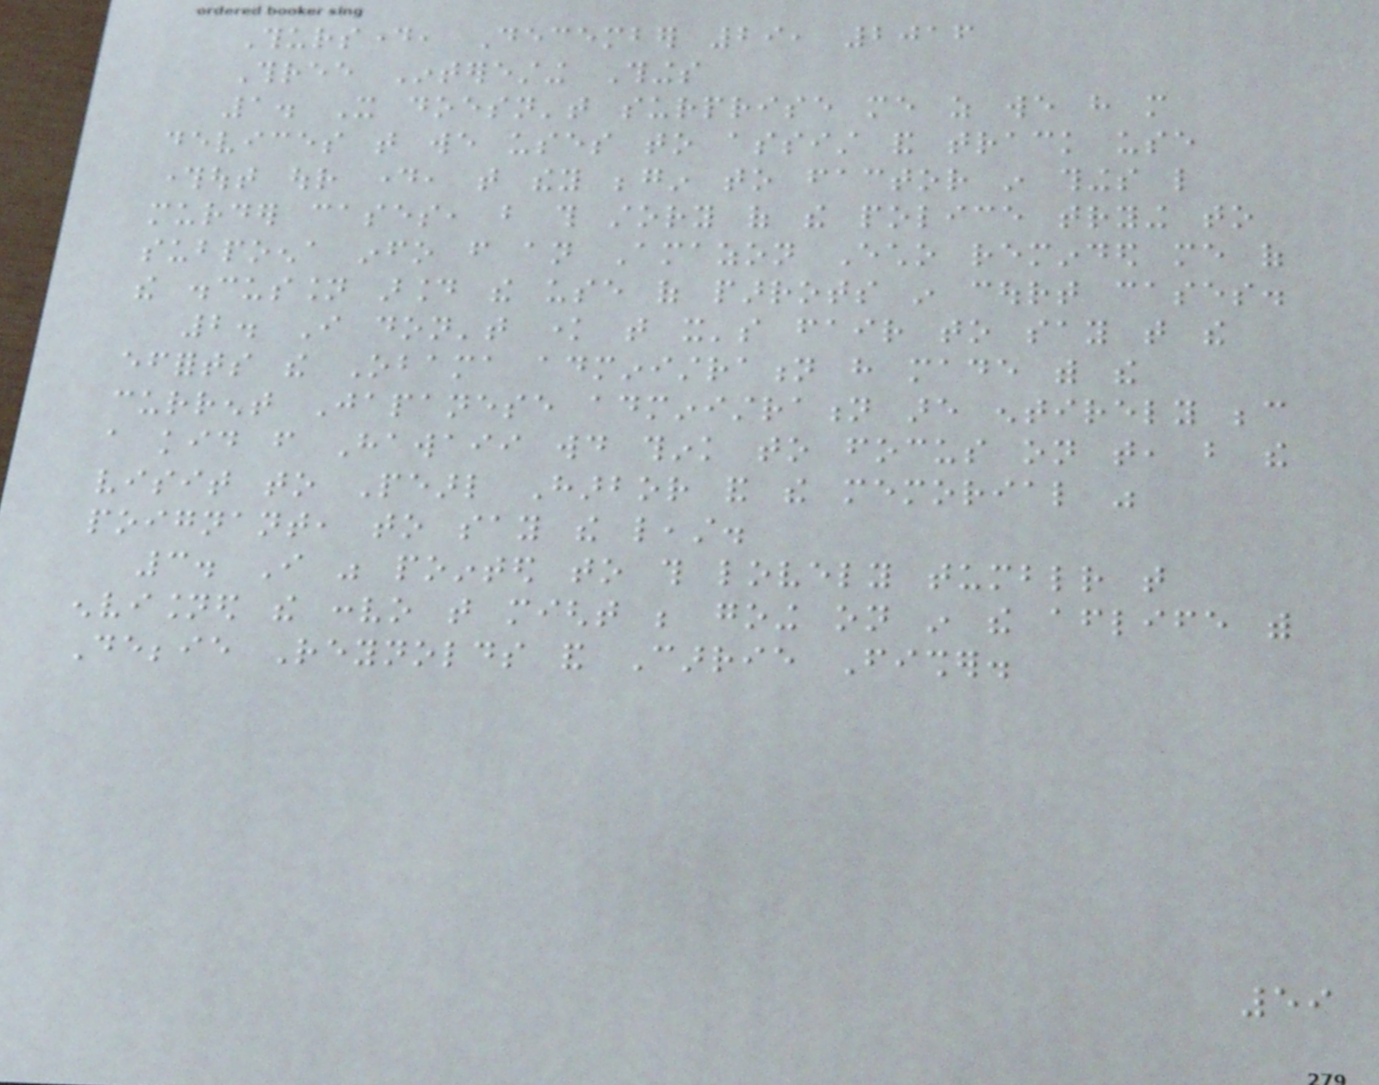Thursday, December 29, 2016
Three Interesting Things
1. It doesn't surprise me as we have more
devices that we uses to assist and track use
throughout our day, that they begin to factor in things like
murder cases, but this story of the police trying to
subpoena info from an Amazon Echo reminded me of
the discussion around the use of parrots in court cases.
2. I don't know that it's fair to say that the
efforts the Obama administration have made with the
current Japanese administration are entirely because
a kid from Hawaii would think to focus on that, but the
visit to Pearl Harbor and the memorial was
poignant, to say the least.
3. I was pointed to this lovely tumblr that
envisioned the convo that might be going on in the afterlife with
Debbie Reynolds and Carrie Fisher.
59
